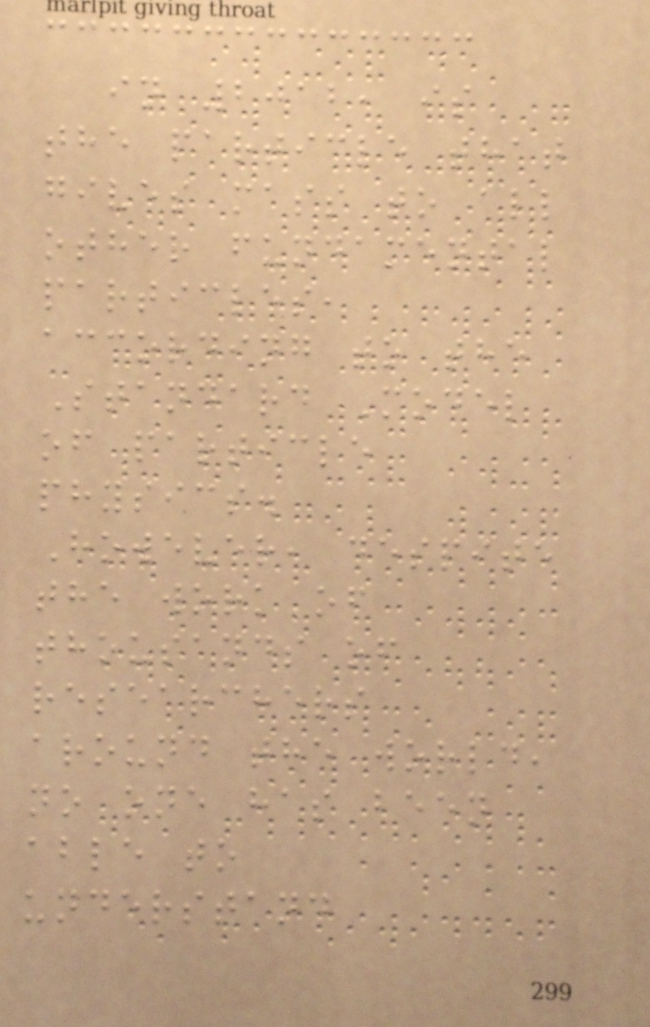in 2012, is
the particle that
gives mass to all
other fundamental
particles,
according to the
Standard Model
of particle
physics.
However, despite
the work of
thousands of
researchers
around the world,
no one has been
able to
understand
